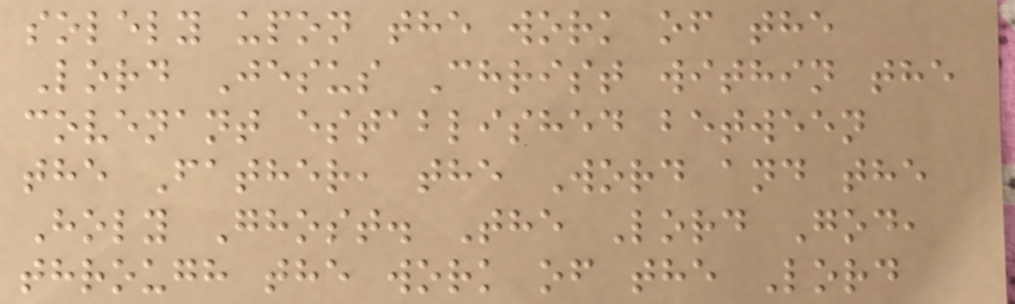solely upon the work of the
Lord Jesus Christ within the
covenant established between
the Father, the Word and the
Holy Ghost. The Lord God,
through the work of the Lord
